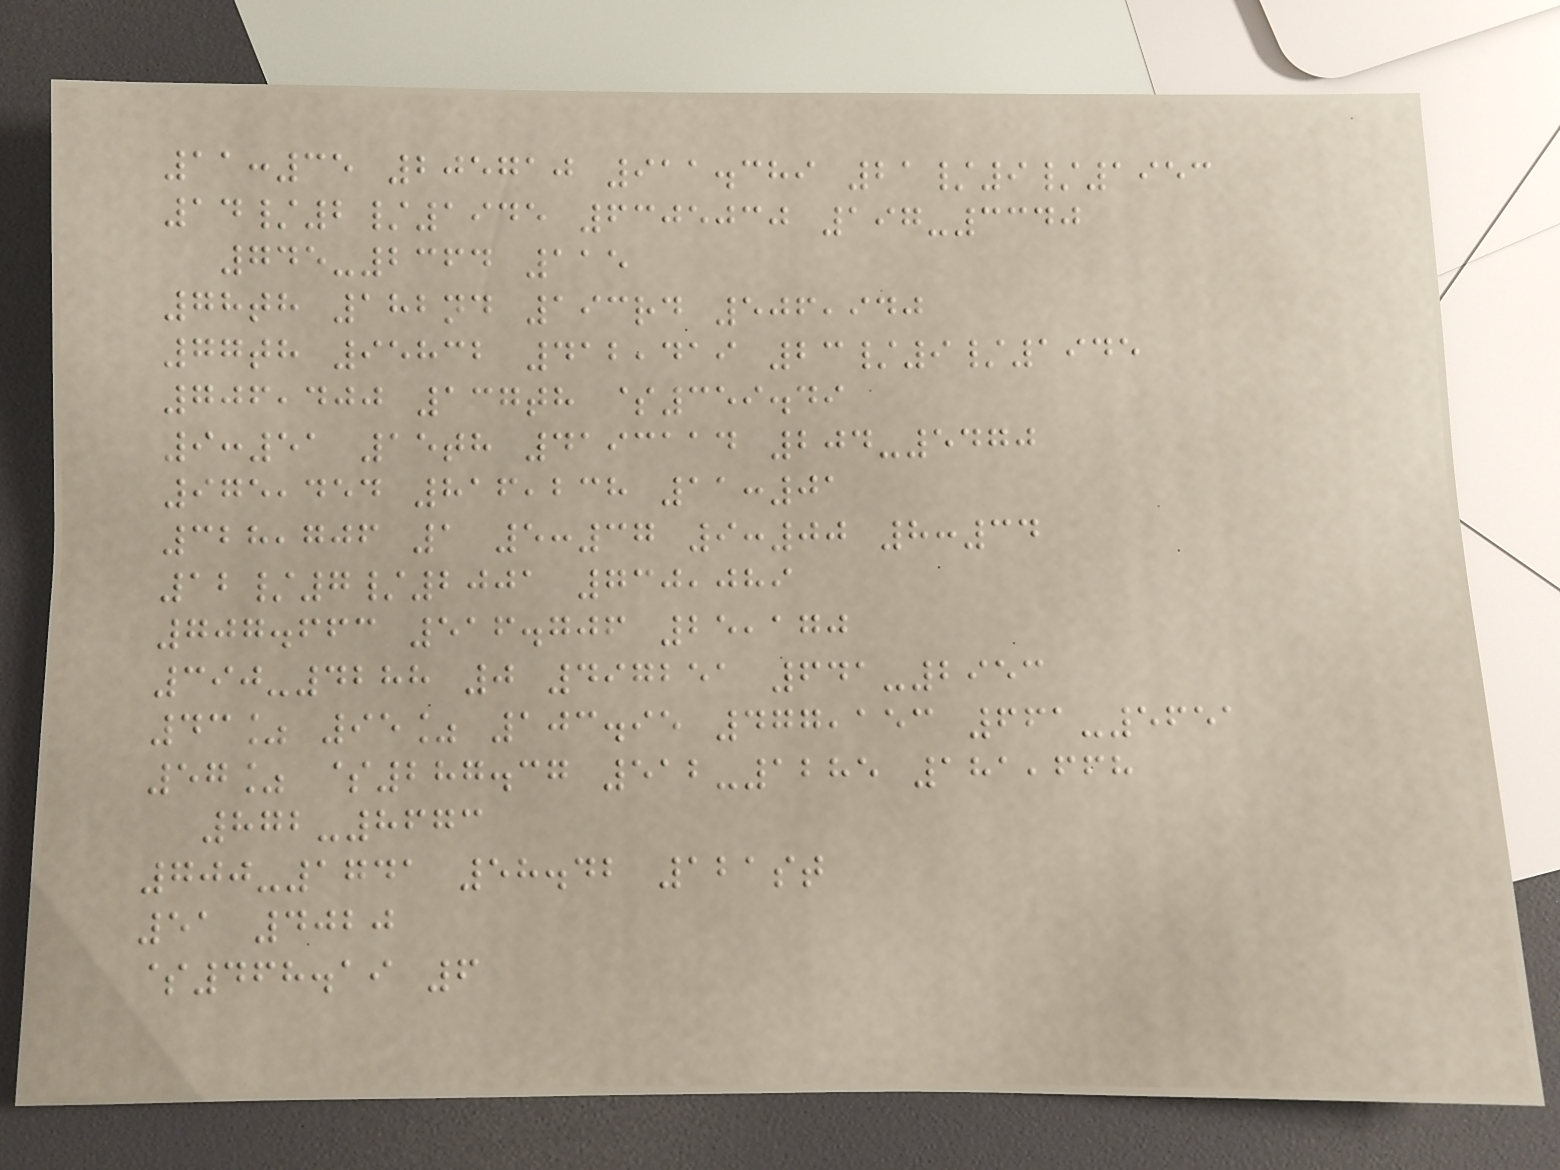11:35 205710 911.389 21/9/1953
14/2/1945 6305030 197-3340
745-2364 115
78th 182nd 193rd 506,940
77th 95832 412,419 23/9/1945
706,400 137th $359.49
9:51 15th 4193114 204-5470
975,454 816,238 11:01
328,706 1 5:37 9:00 8:34
12/7/2001 730,089
707.663 516.706 25,170
390-4288 0 497251 641-2953
43% 95% 103.95 477,153 661-5651
57% $287.37 512-1285 181,668
872-8673
700-1741 58.42 121st
51 4020
$468.19 6
